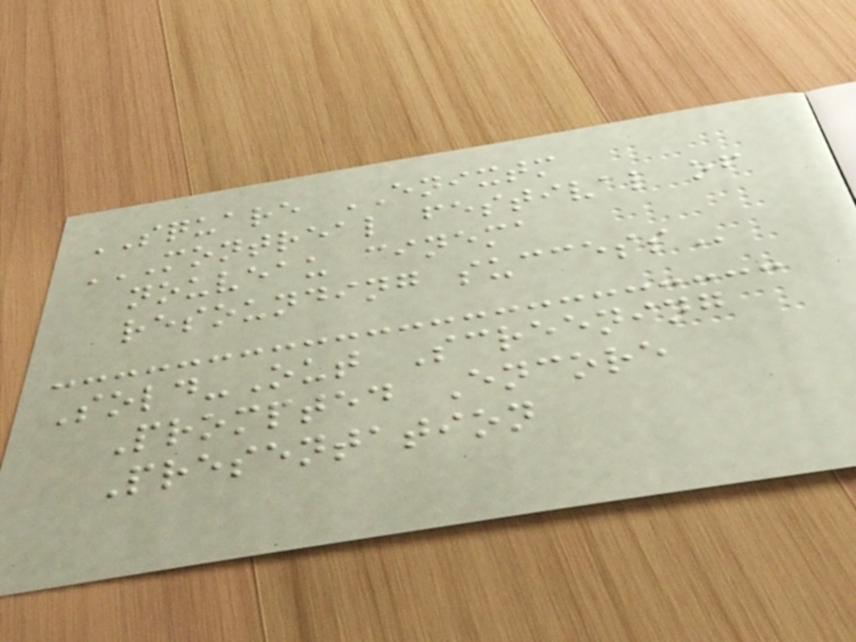SQUARE ENIXTM
MONTREAL FESTIVAL OF
NOUVEAU CINEMA
RESOUNDING SUCCESS
Sold-Out Screening
Prompted Encore
Presentation
